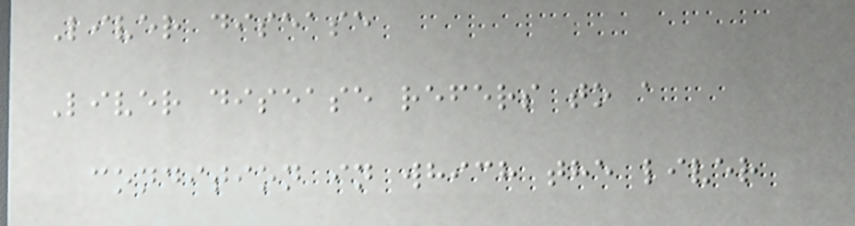Liver disease
Liver disease refers to a
condition in which the liver
